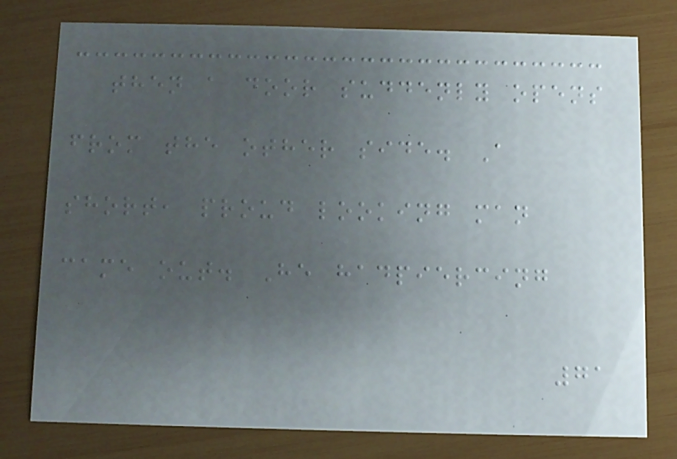then a door suddenly opens
from the other side. A
short, proud looking man
came out. He hadpiercing
71
